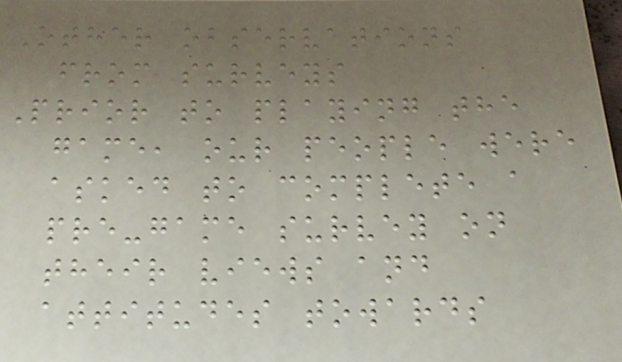Other observations
from surveys
Prior to playing the
game, our people were
asked to complete a
pre-game survey on
their views and
attitudes towards
